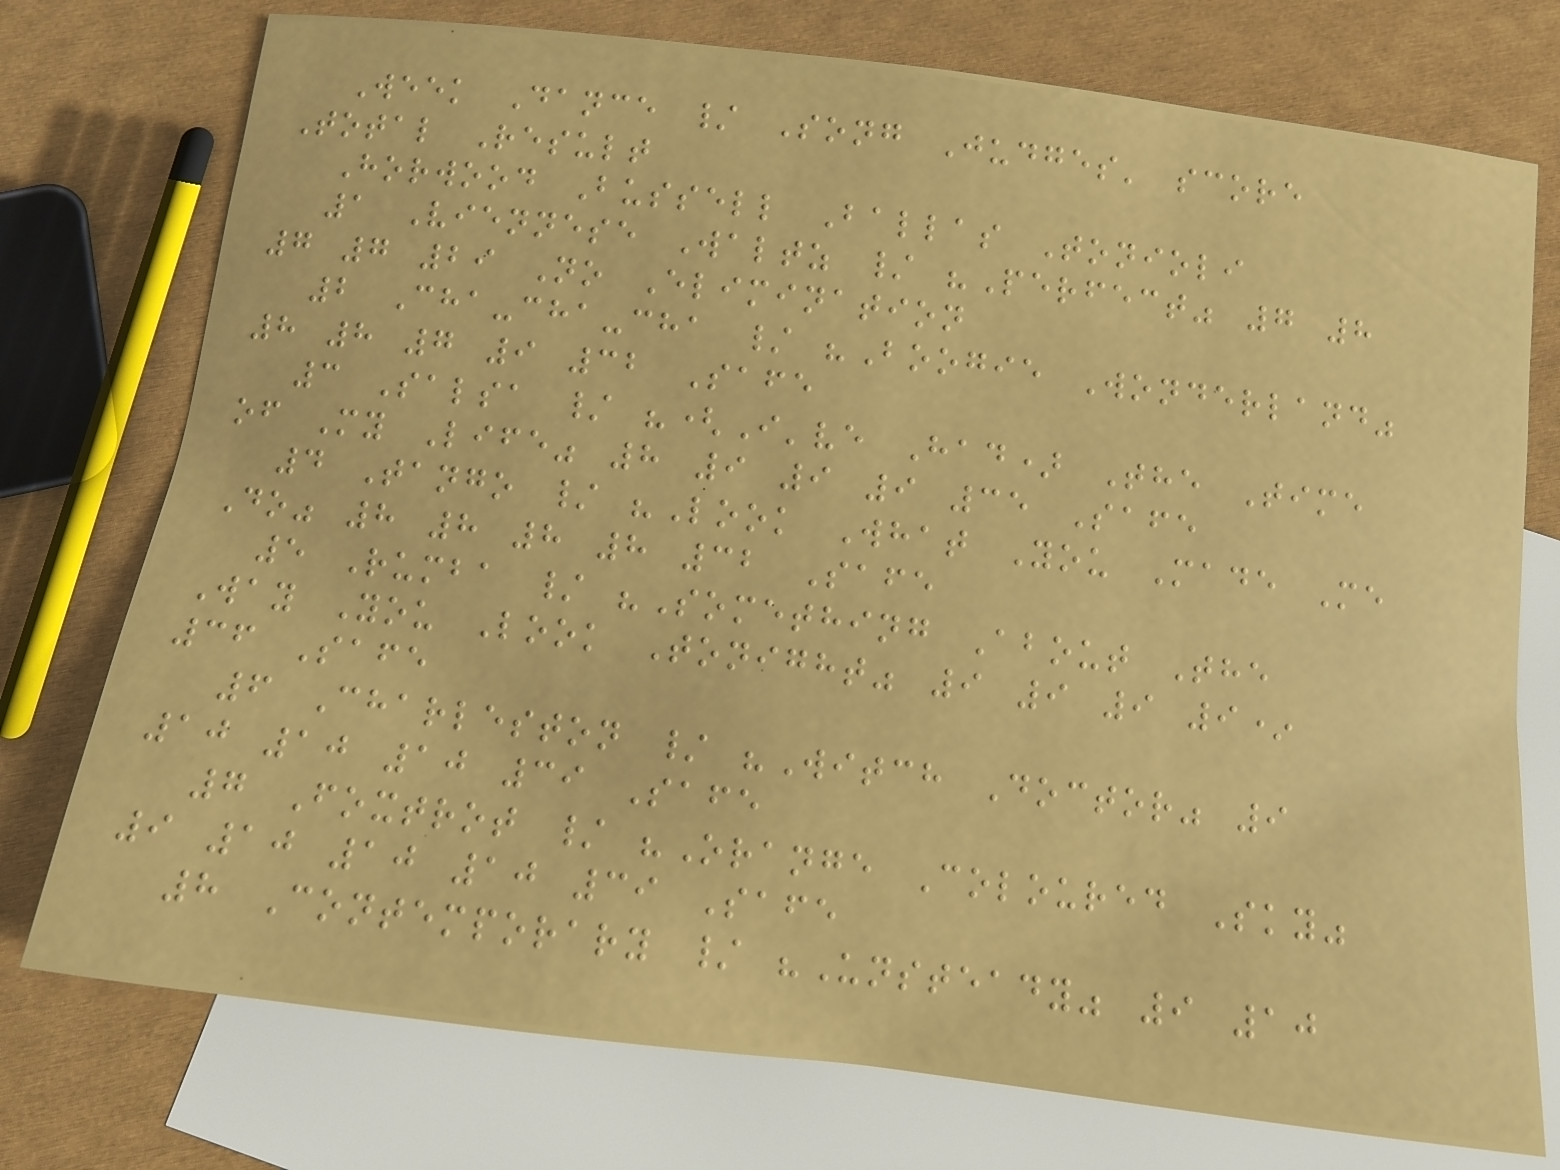Week Dance / Song Judges' score
Total Result
Horwood Bussell Ballas Tonioli
1 Viennese Waltz / "Perfect" 7 8
7 7 29 No Elimination
2 Cha-cha-cha / "Boogie Wonderland"
8 8 7 9 32 Safe
3 Salsa / "(I've Had) The Time
of My Life" 8 9 9 9 35 Safe
4 Tango / "Look What You Made Me
Do" 8 8 8 8 32 Safe
5 Rumba / "Something About The
Way You Look Tonight" 9 9 9 9*
36 Safe
6 Charleston / "Witch Doctor" 9
10 10 10 39 Safe
7 Foxtrot / "Orange Coloured Sky"
9 10 10 10 39 Safe
8 Contemporary / "Unsteady" 9 10
